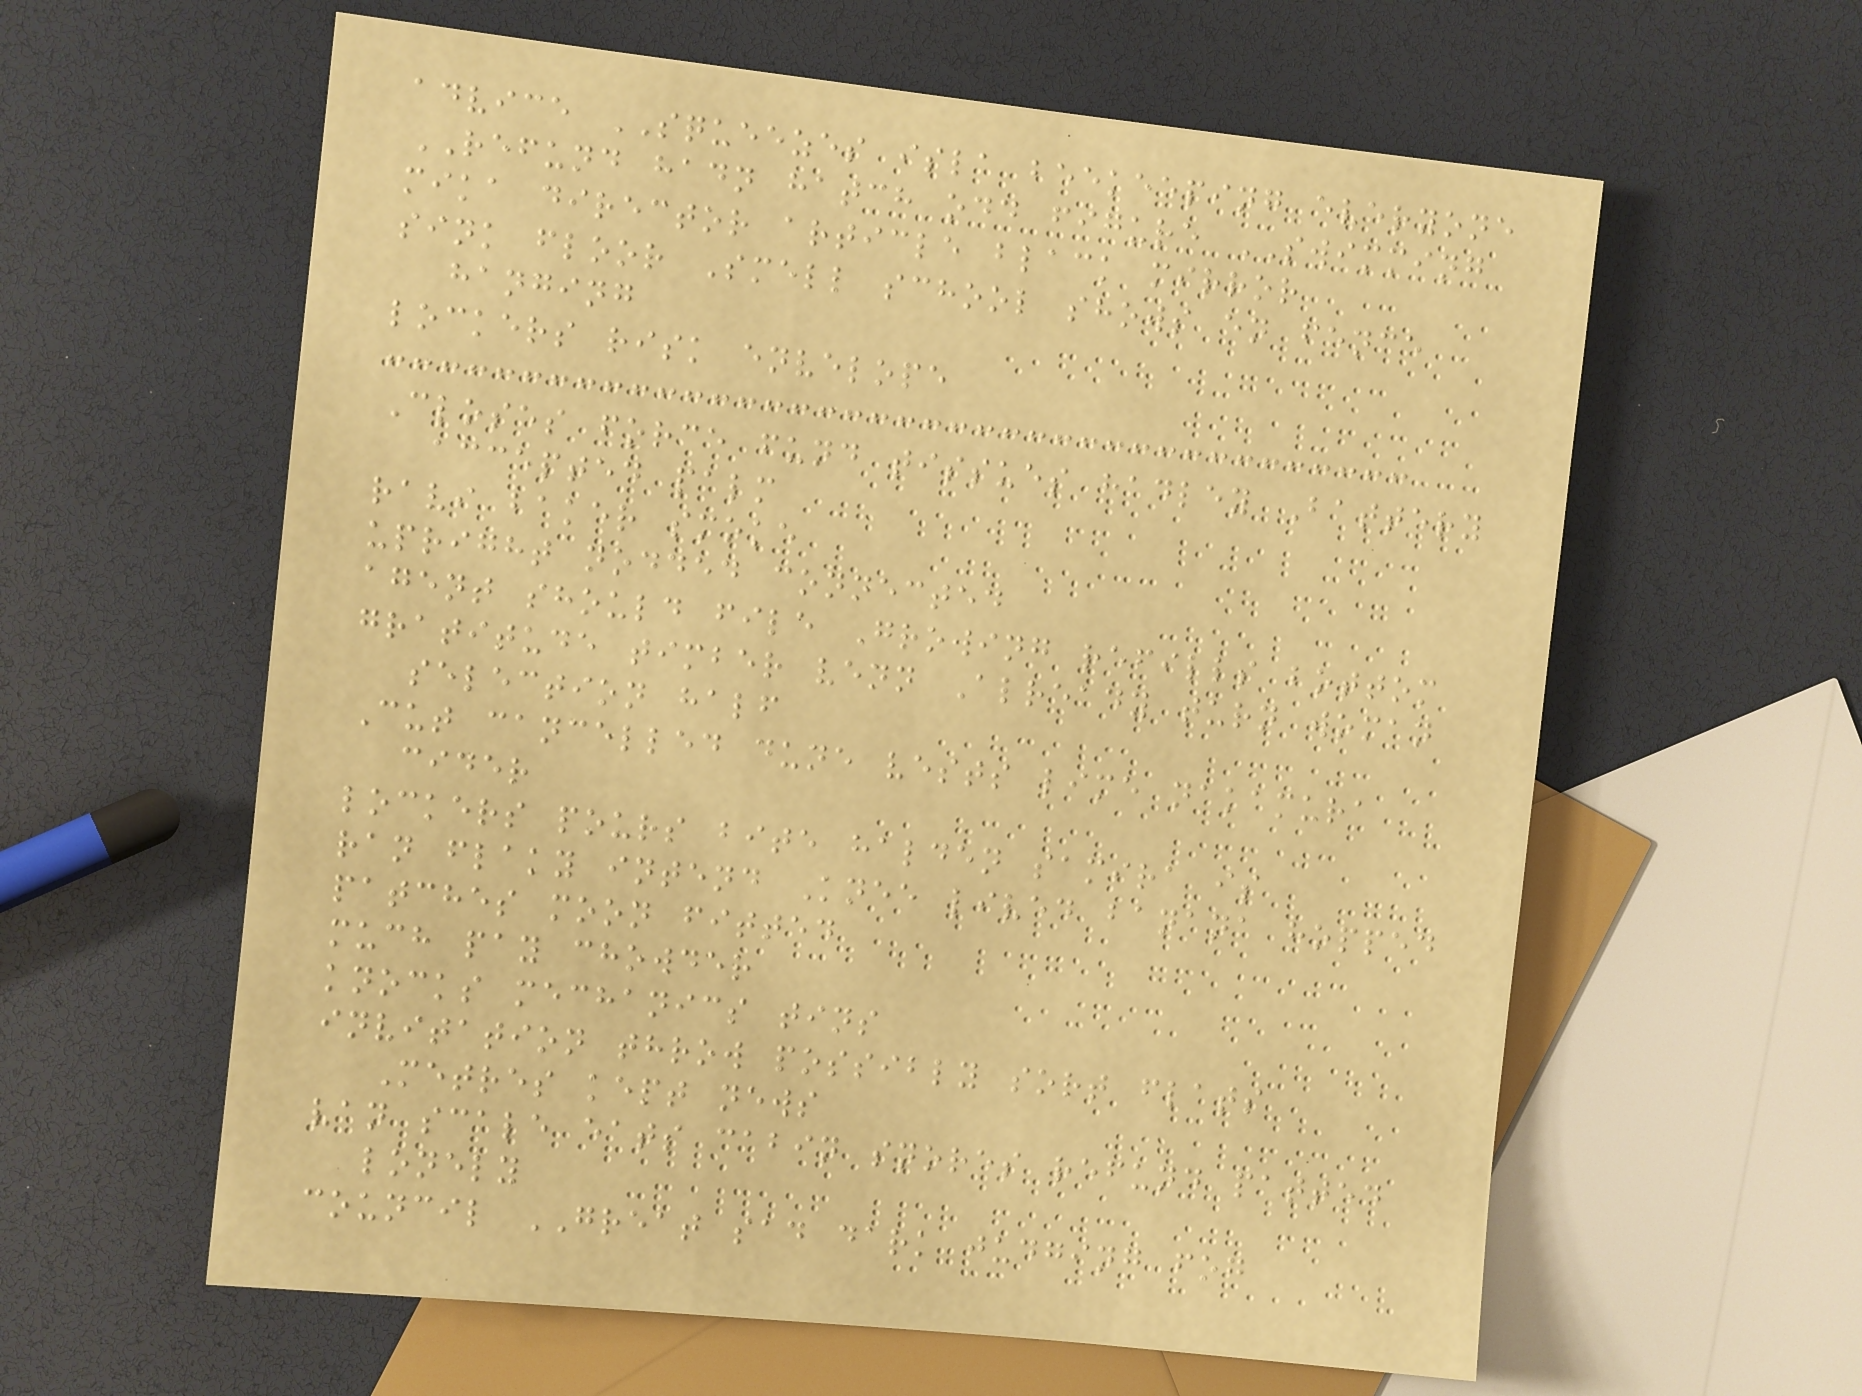advice SQUEEZES isla beekeeping everyone
REFUND hadn hatch odd figure SWIMMING
mika director article black mirror
sink floor Smell school shows en fence
hanging
lockers risk envelope
Closes force fund tissues hadley Battery
accepted palm
ravi baker smoke
upright nodded connected
agent should file Growing refills bottom
gratitude timber venn Already turn woman
selection half
Cut cancelled dune vests lime nakamura
cider
lockers pours bite halden samira is
ran flaky intend Knee lived banana hopped
patches moon fitted
much pay chowder
knocks mechanics tins
invitation throw possibly sort flats
Metres kept news
van scale eats cabin snores refund patted
lonely
council GREAT sad dark judging fog
